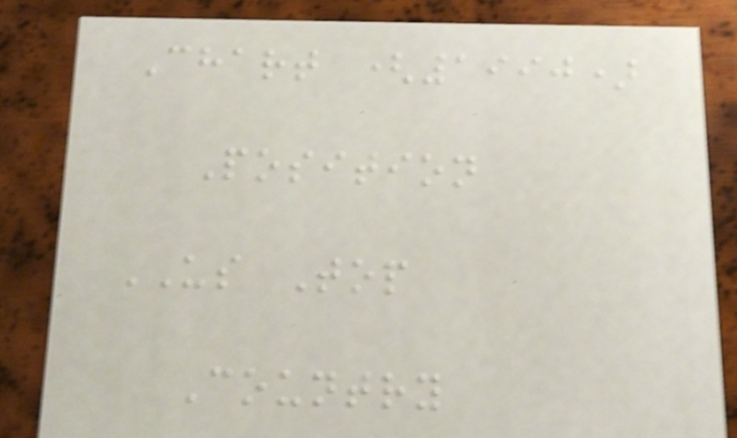Chart (1990)
Position
US Top
Country
